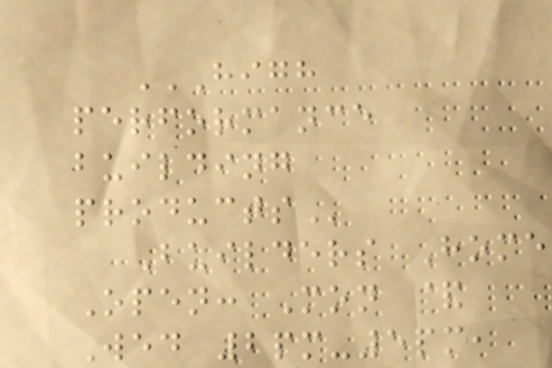HIGH
PERFORMANCE
BUILDING
PRODUCTS
Builders Home
Open: Mon &
Wed 2pm-5pm,
